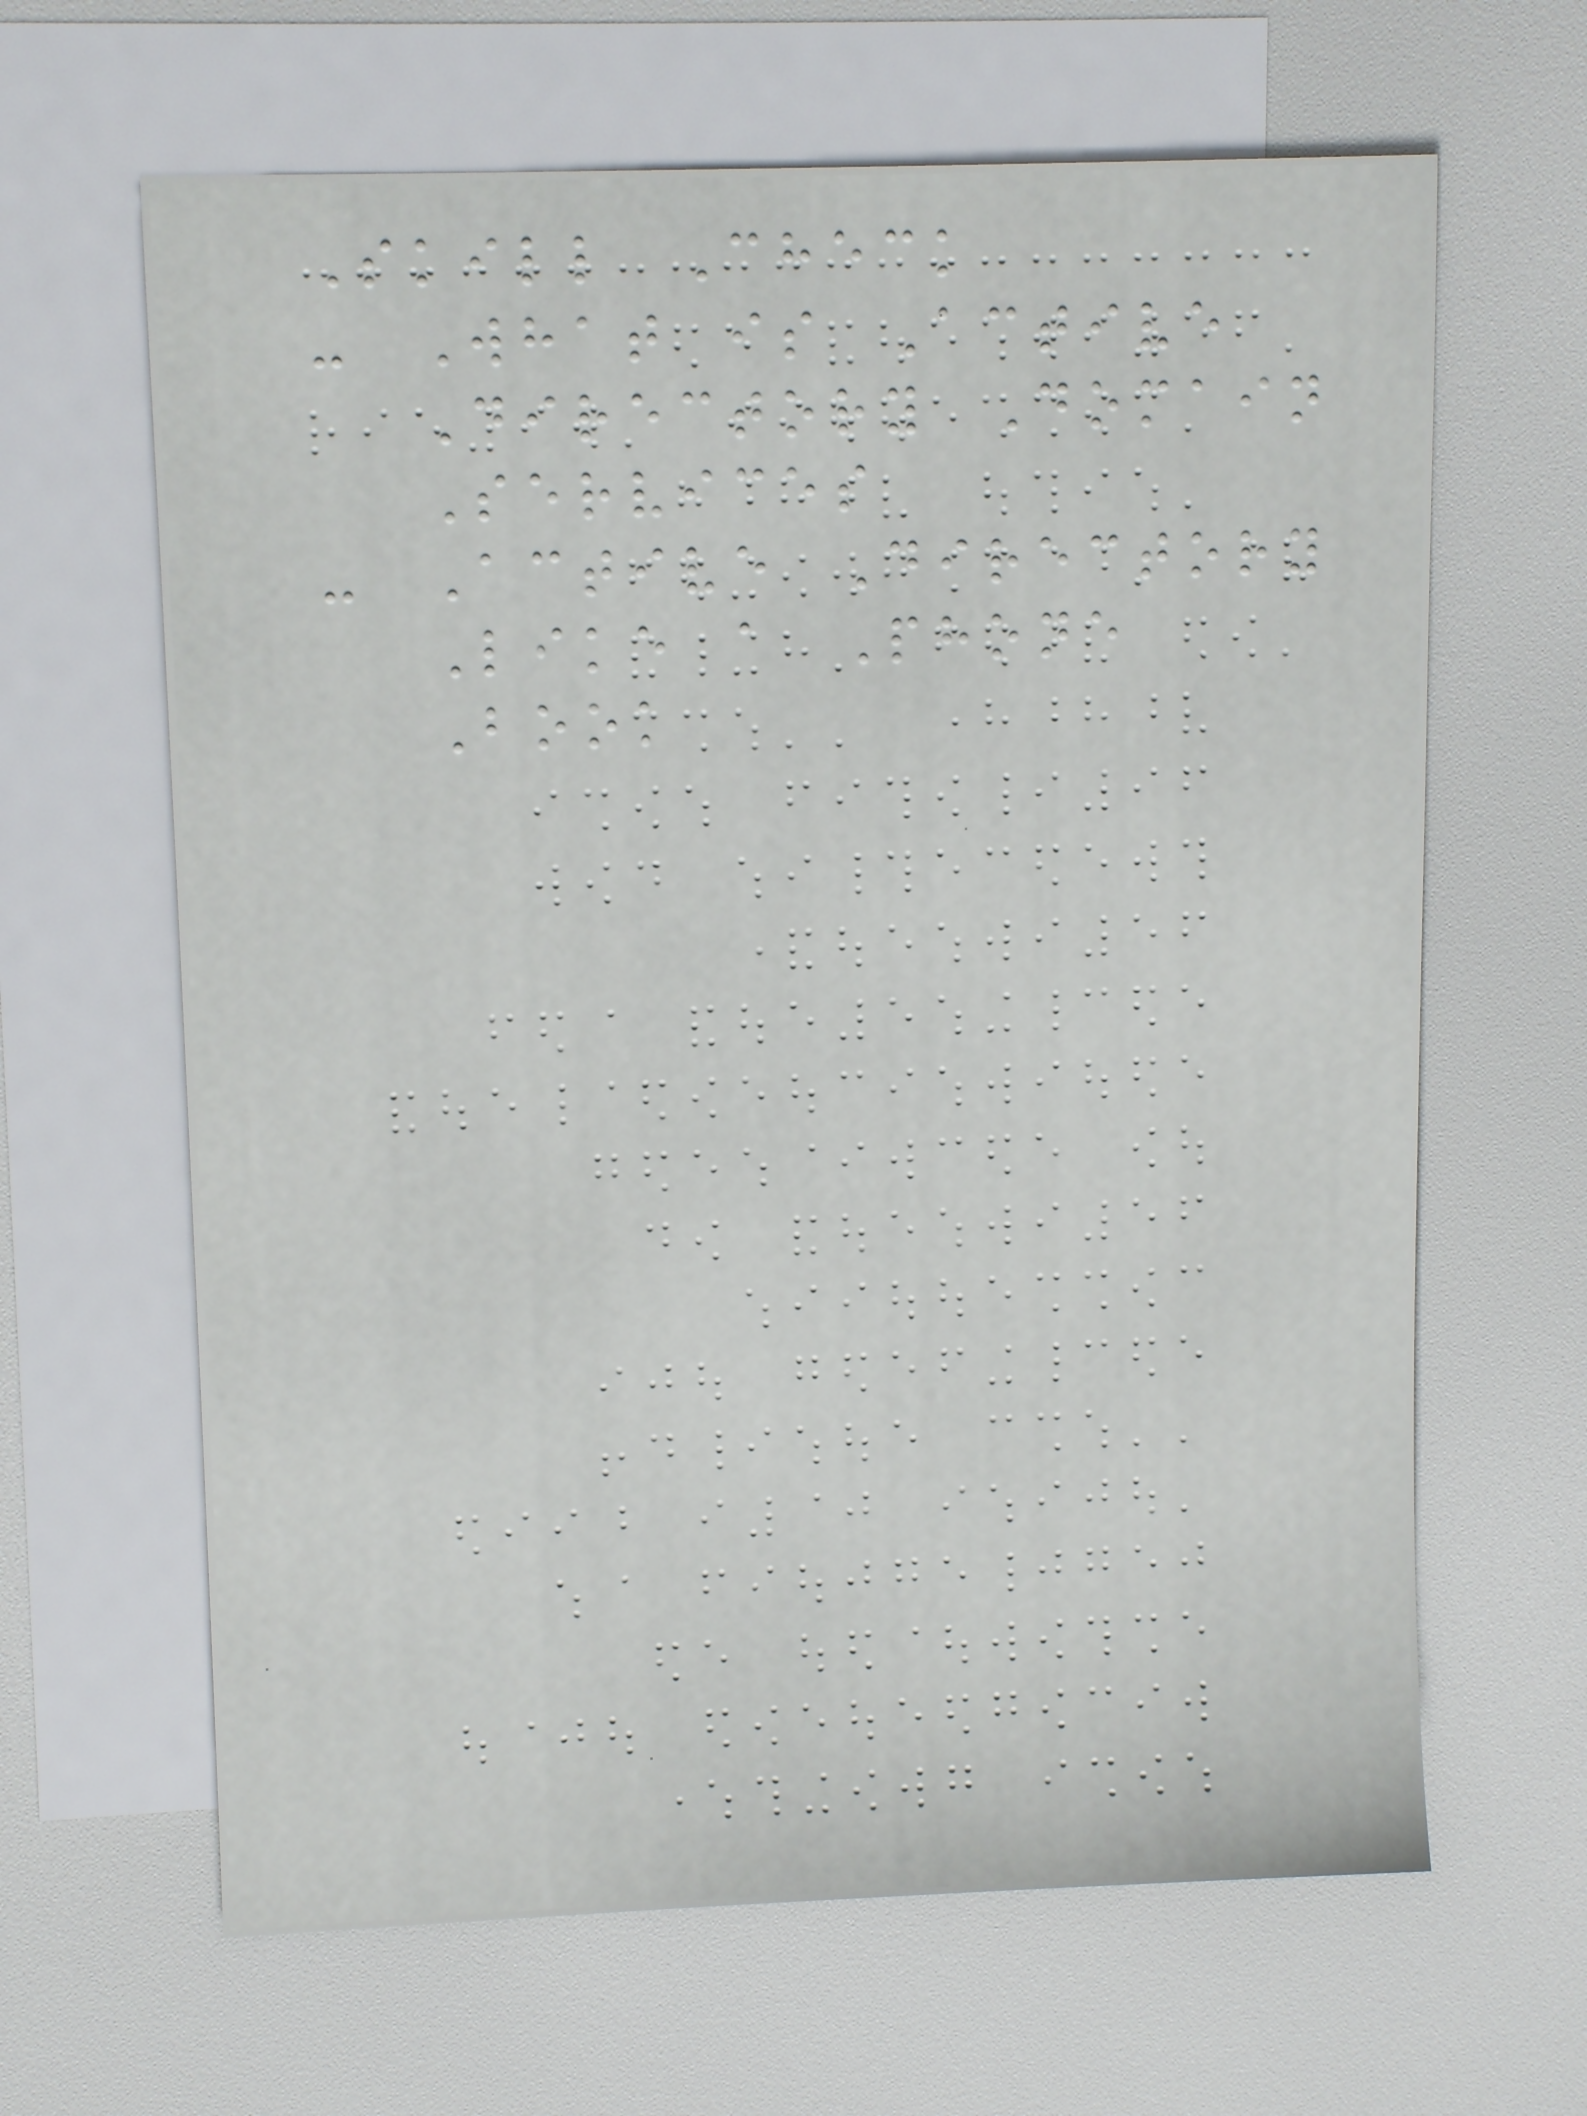Skill Check
- What is Active
Directory Domain
Services
- Active Directory
Like a Phone
Book
